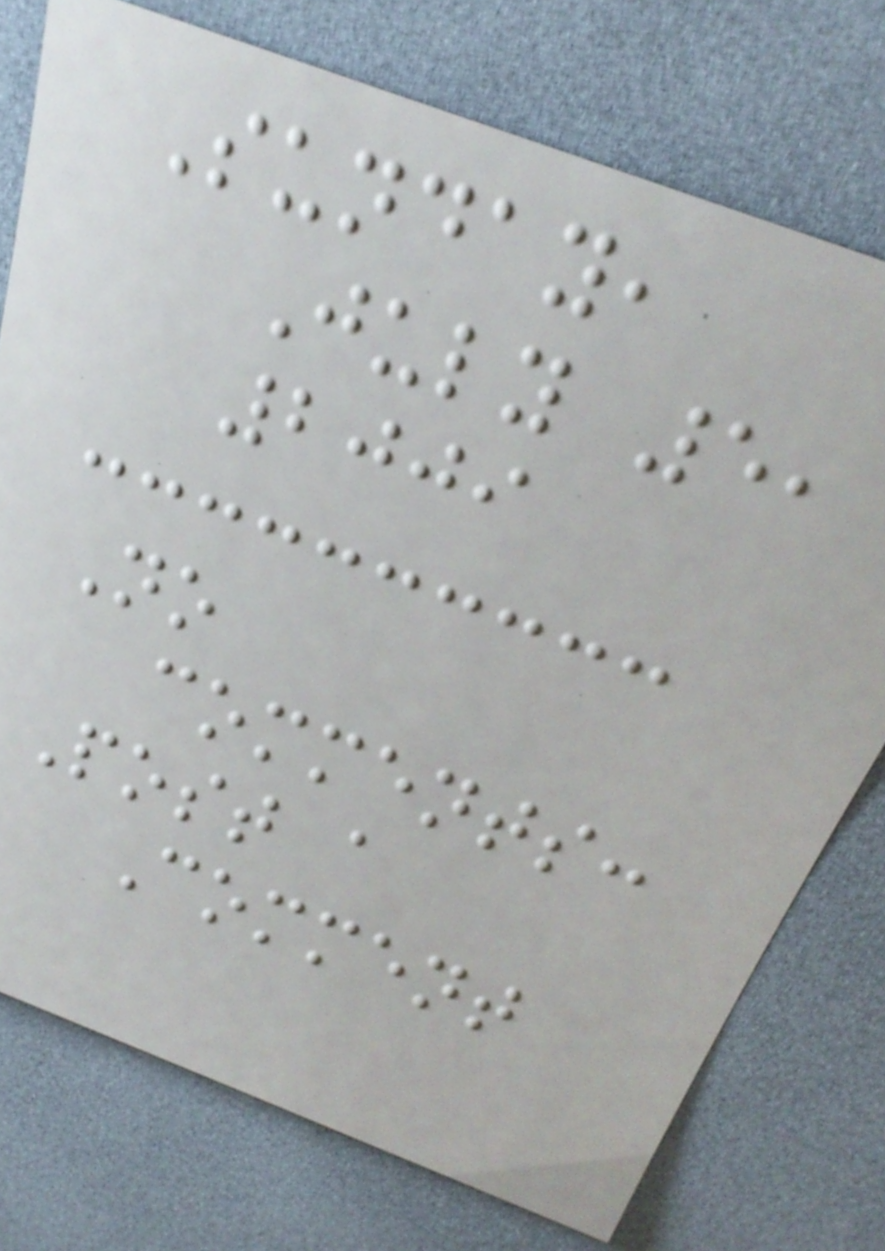Sunday,
July 5,
2009
No
comments:
Post a
Comment
